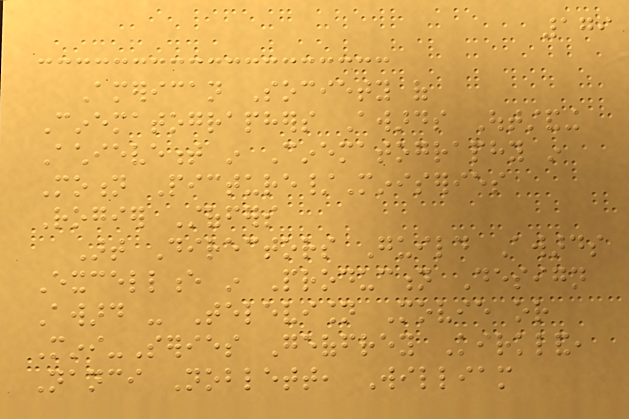179
American Society of
Cinematographers Awards Outstanding
Achievement in Cinematography in
Motion Picture/Miniseries
Rogier Stoffers
Art Directors Guild Awards
Excellence in Production Design
Award - Television Movie or
Mini-Series Geoffrey Kirkland,
Nanci Noblett, William
